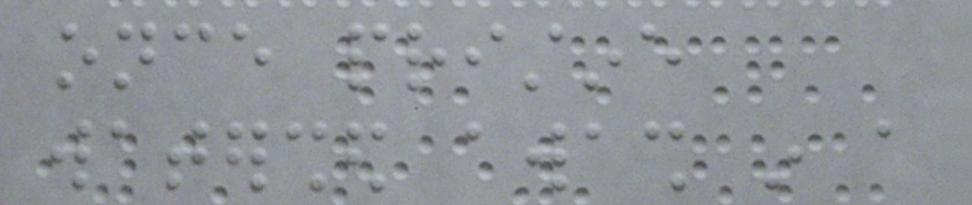once pristine
watershed awash in a
